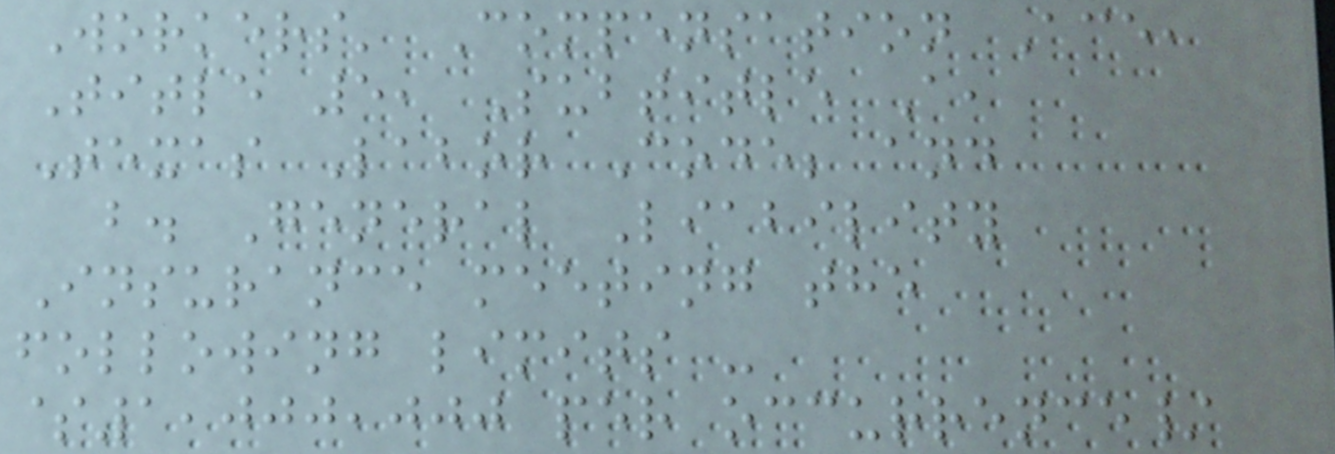Workers' Compensation Ace,
Title 5, Subtitle A,
Texas Labor Code; and
b. General Liability
Insurance meeting the
following limits -
$1,000,000 per occurrence/
